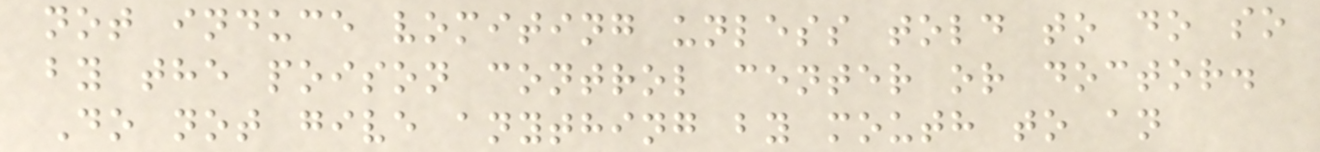not induce vomiting unless told to do so
by the poison control center or doctor.
Do not give anything by mouth to an
